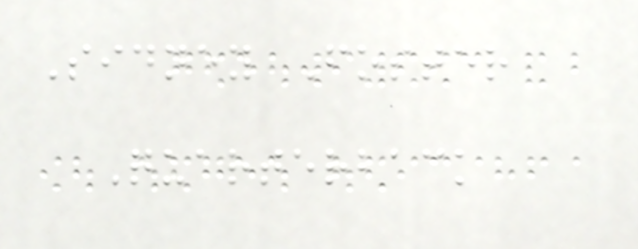Sidney Foster
Quarterback
